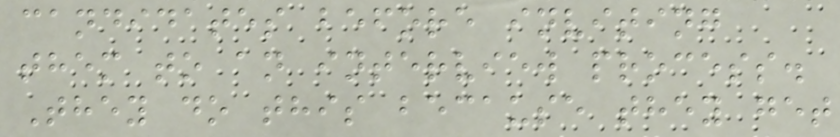candidates before inviting
them to an interview process.
They do this because they get
